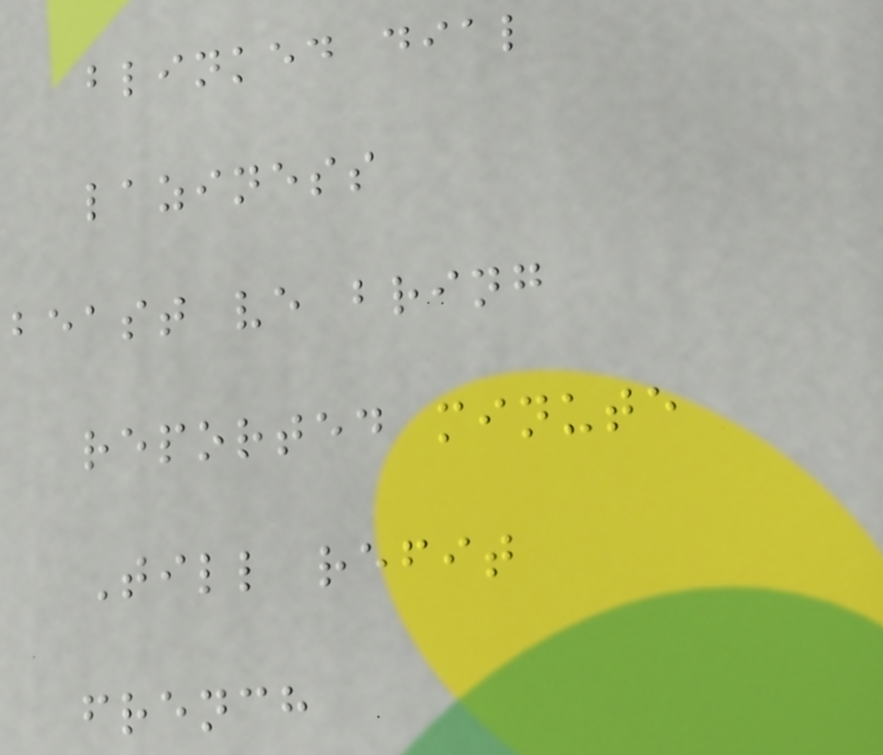blinked dial
laziness
beast ve bring
reported minute
Till refit
french
